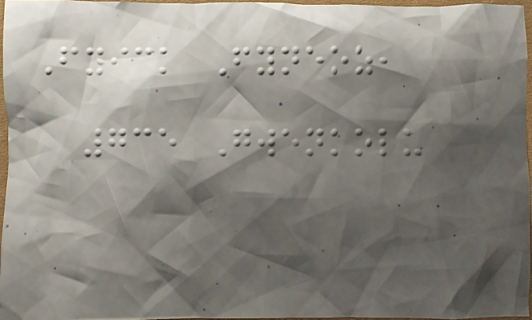Fyick Fyneoz,
735 Gwenkolu
